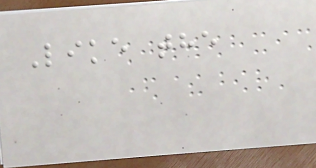Like the
